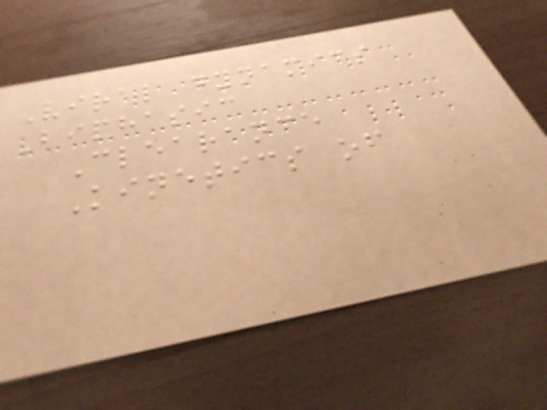Viral dynamics
Biphasic
Clearance
Kinetics of
